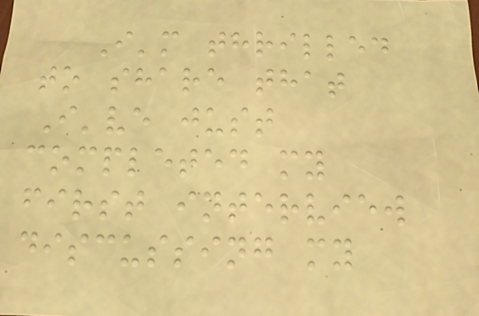I'm thrilled
to share that
I've just
completed my
first interview
discussing my
